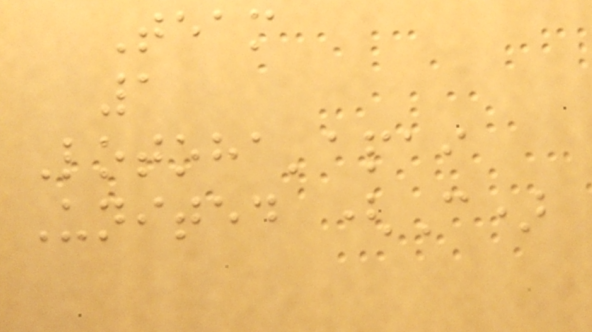Team
1
Lotoha'apai
United (C)
